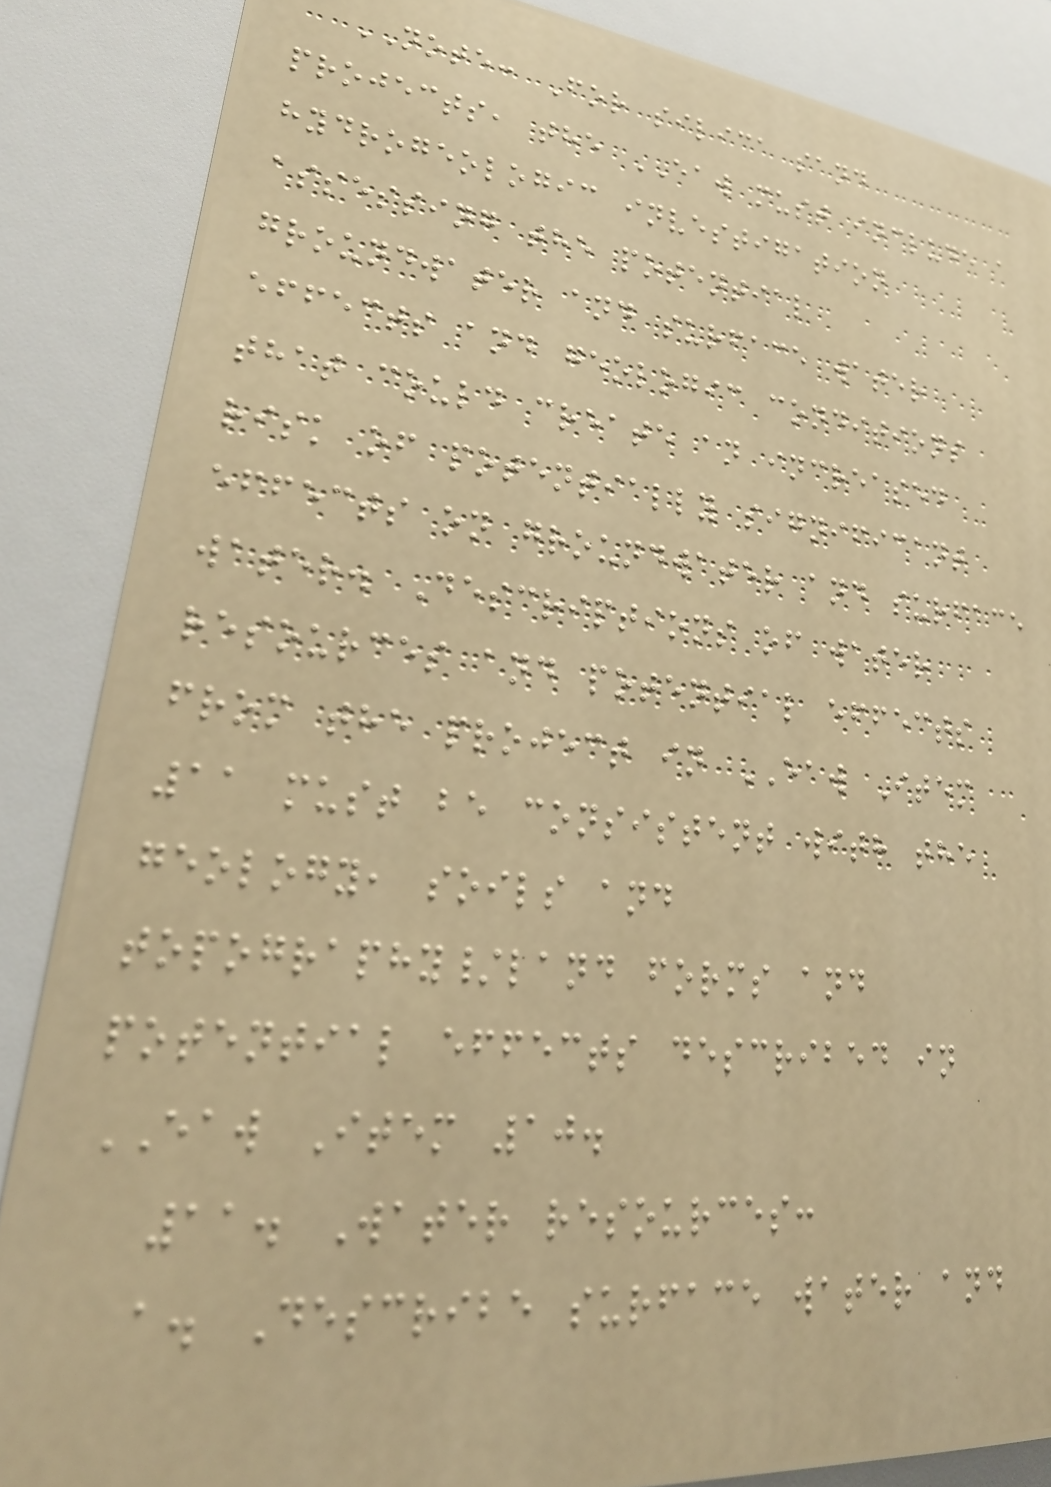NOTE: For silica sand
projects, the EAW must include a
hydrogeologic investigation
assessing the potential
groundwater and surface water
effects and geologic conditions
that could create an increased
risk of potentially significant
effects on groundwater and surface
water. Descriptions of water
resources and potential effects
from the project in EAW Item
11 must be consistent with the
geology, soils and
topography/land forms and
potential effects described in
EAW Item 10.
11. Water resources:
a. Describe surface water and
